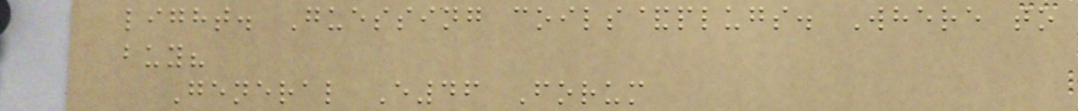light. Guessing coils&plugs. Where to
buy?
General E46 Forum
